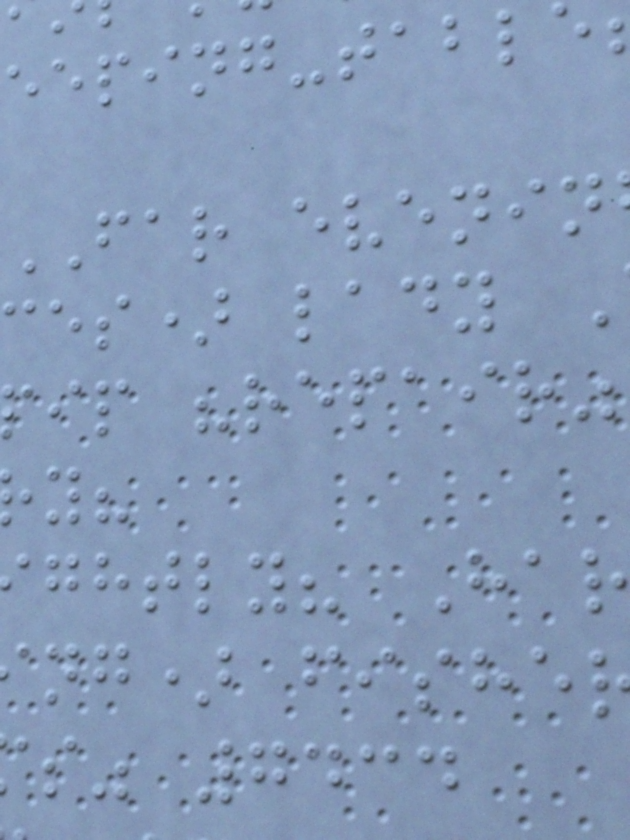FAR evenin
ces) lady
ip "repair"
ghtly? Har
ng) fishe
s" 7434
